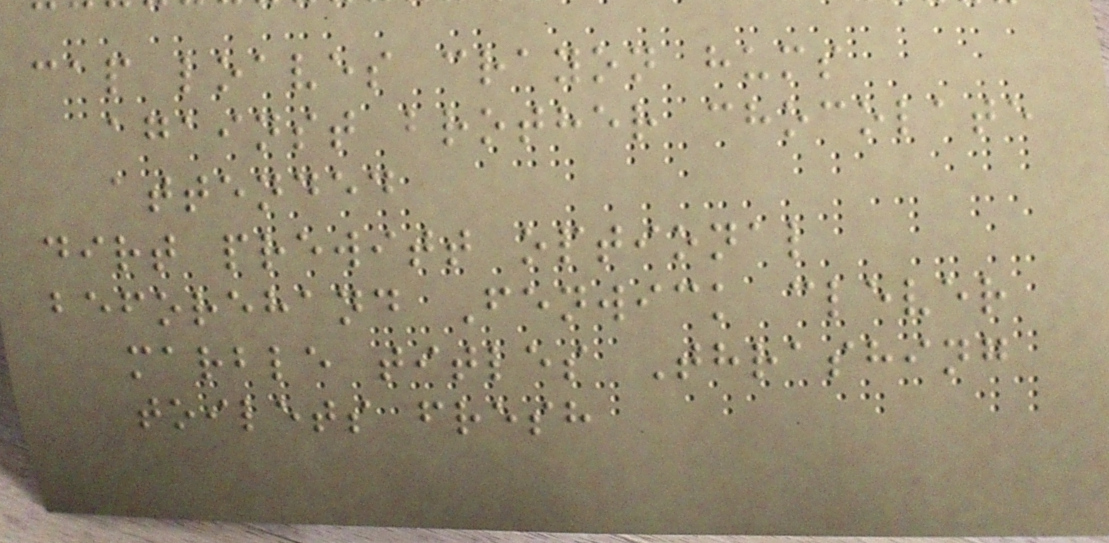cap loaves crayon hums
against brother chocolate
attended
dirt prewitt optional
beforehand Fenwick clever
marble titles Thrashing
toilets fresh
